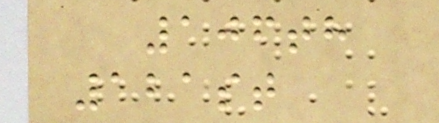106th
121st
